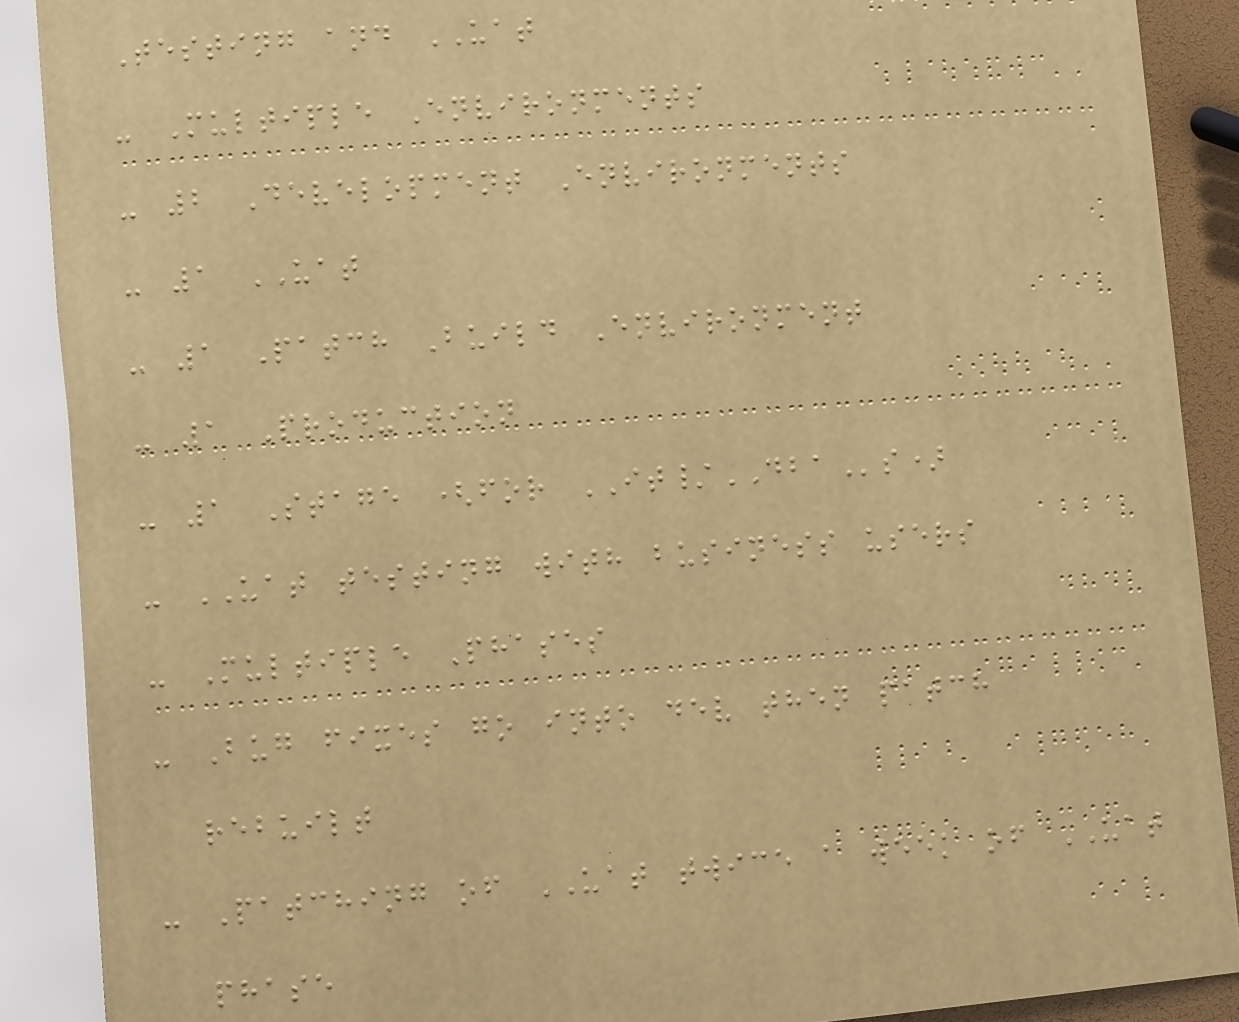Testing and UAT
- Multiple Environments
- 2 Development Environments
- 1 UAT
- 1 Patch Build Environment
- 1 Production
- 1 Stage (for IT/DBAs)
- UAT testing with business users
- Multiple Phases
- Bug fixes go into dev then patch
rebuilt
- Patching of UAT twice a week of UAT
phase
